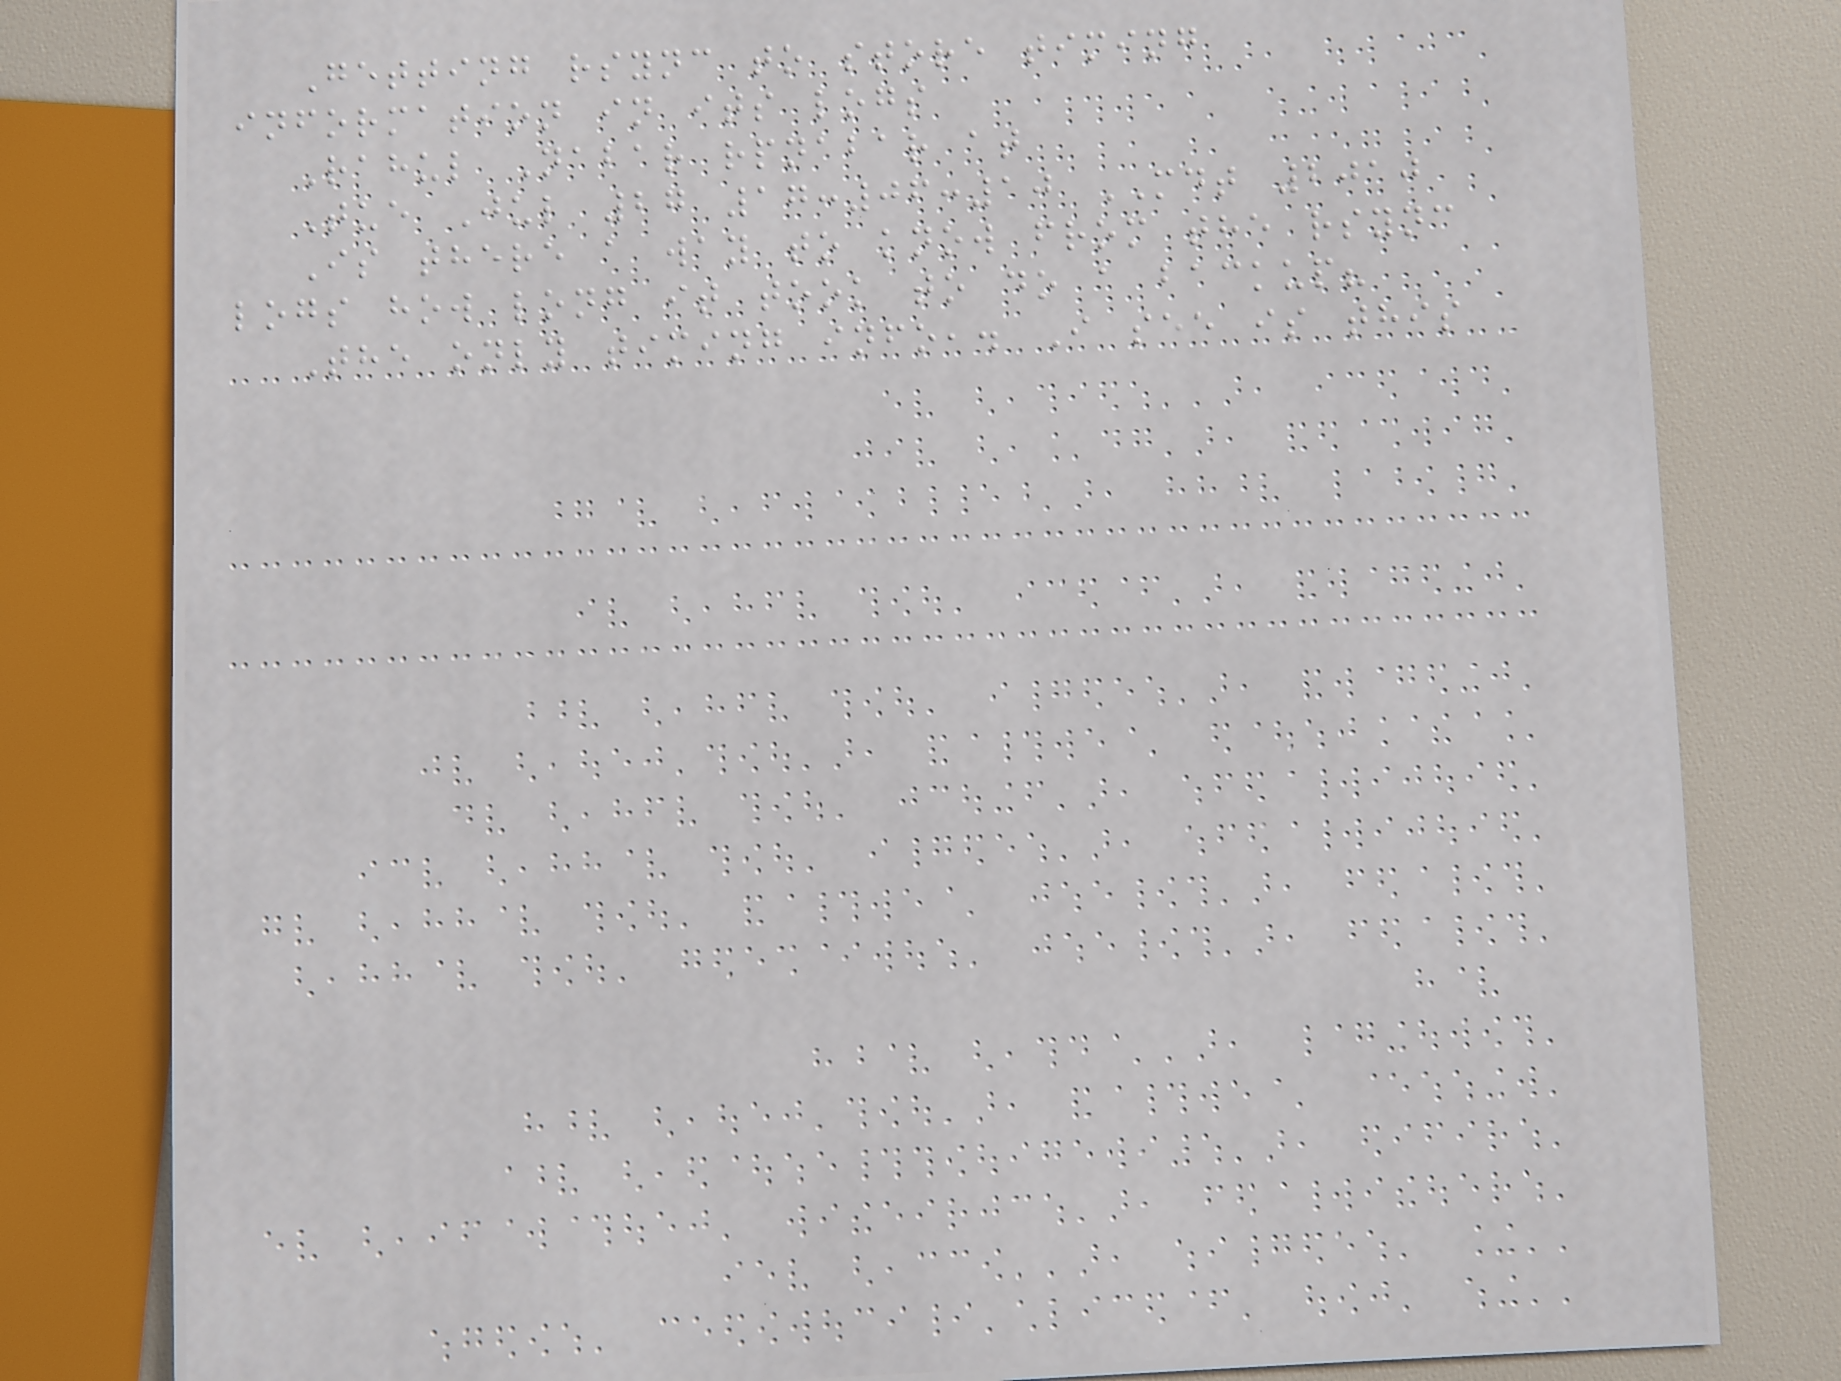Getting rsync to store timing
information in its logs
Rahul Nabar rpnabar at
Tue Jul 27 17:06:10 MDT 2010
Is there a way to know from the rsync
logs how long it took to do a backup?
The only timing info,. I see is this
